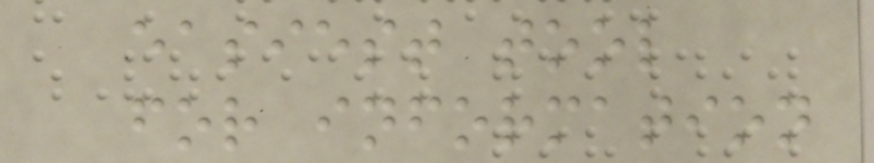easiest tool
for information
